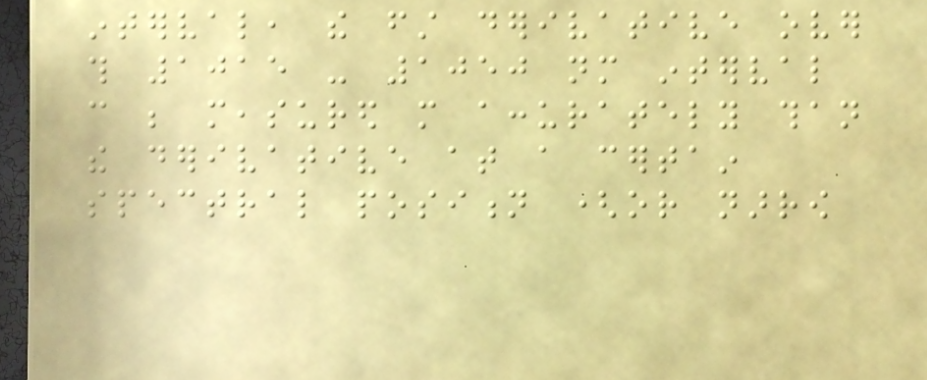interval, the first derivative over
this 1015 - 1050 nm interval
can be measured more accurately than
the derivative at a certain
spectral position (or narrow
